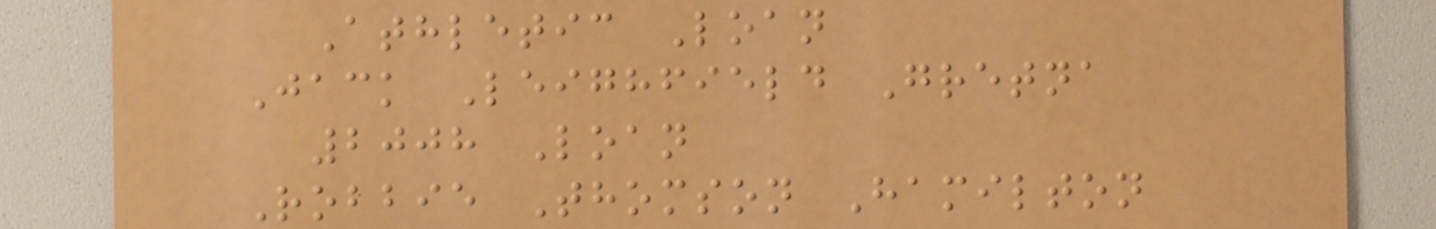Athletic Loan
Jack Leighfield Gretna
2008 Loan
Robbie Thomson Hamilton
